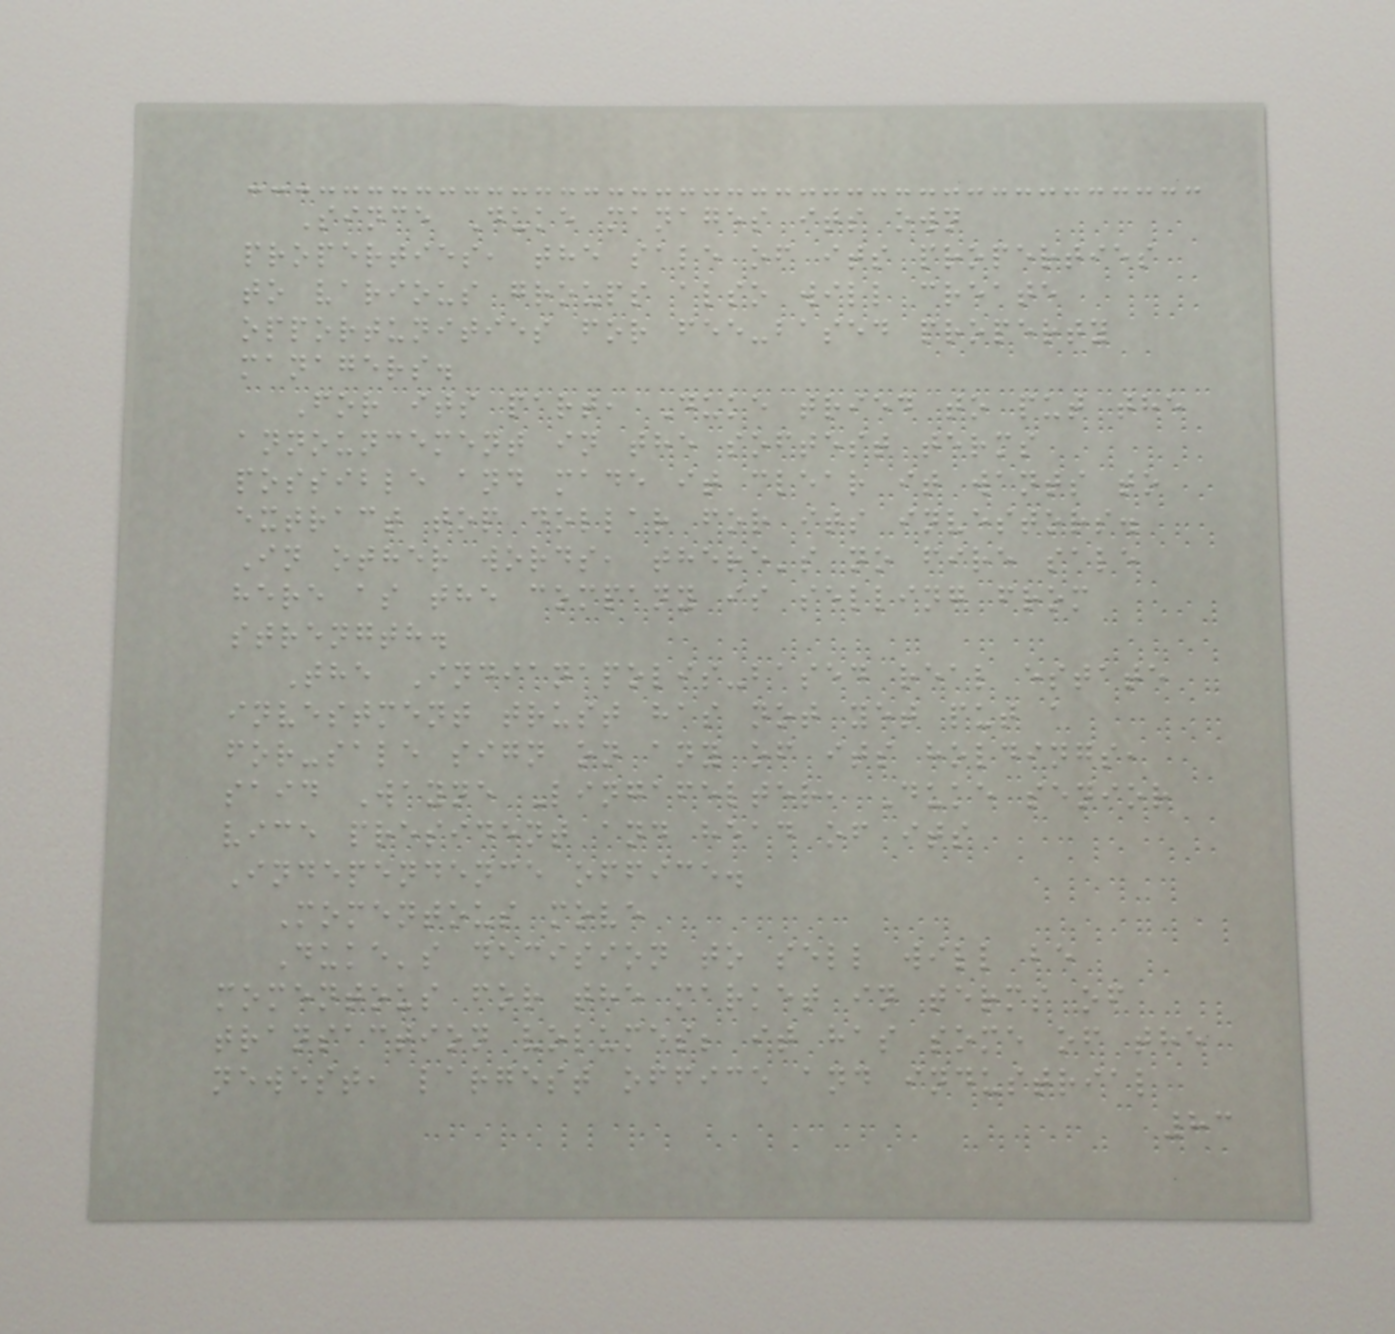Since Duke manages its own
properties, the sale of its properties
to various groups also will create
opportunities for fee-based property
managers.
For its part, Duke tried to put the
announcement in the softest terms
possible and made it clear it wants to
extract top dollar for its investors.
In other words, there's no fire sale
here as the company is selling from
strength.
The Indianapolis-based real estate
investment trust has not yet put a
for-sale sign on any of its holdings,
said Wayne Lingafelter, Duke senior
vice president and head of its
Independence office.
Momentous move
Duke's decision to sell will be
momentous for the market in terms of
transaction volumes; it has some of the
newest, largest office and industrial
83
